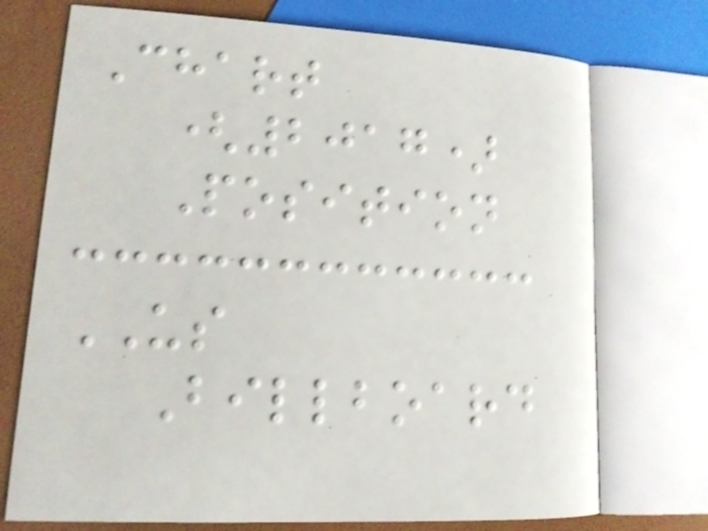Chart
(2017)
Position
US
Billboard
